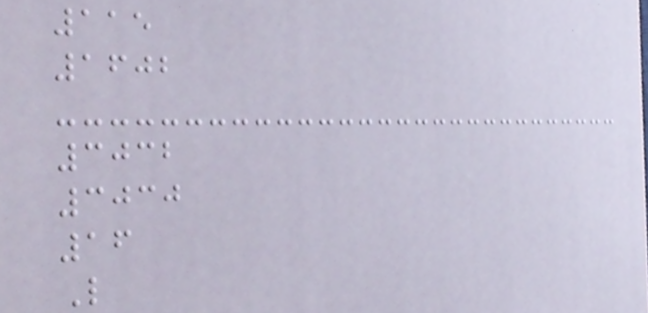115
1602
3032
3030
16
L
